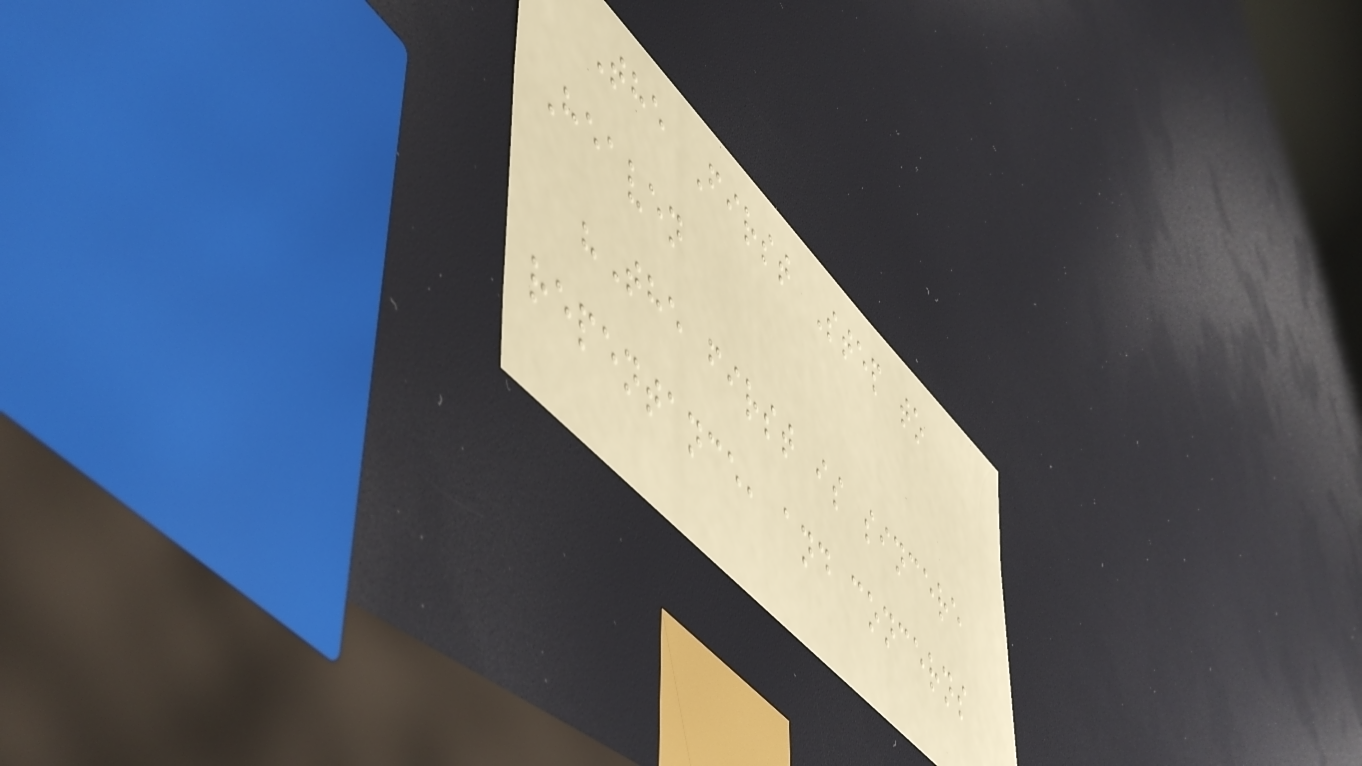The First Step to
Heaven
"The first is sincere
repentance, and concerns
